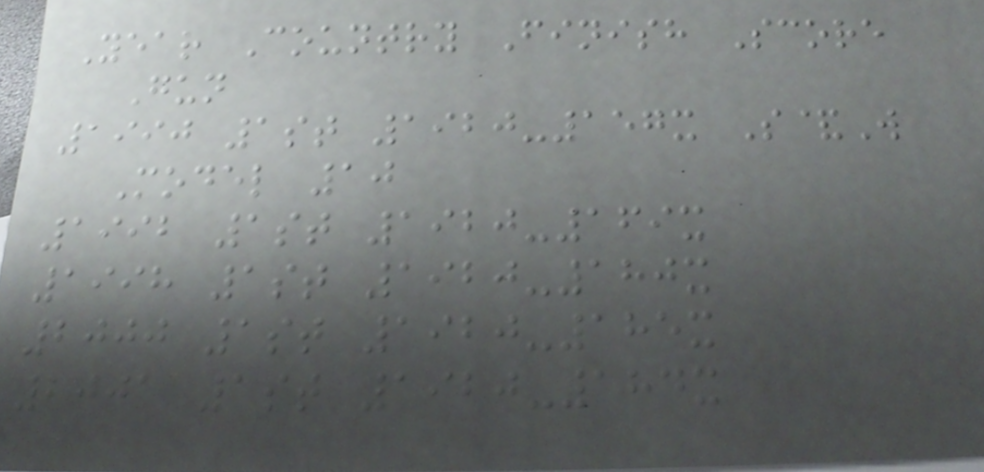Year Country Finish Score
Gun
1990 1st 1920-157x S&W
Model 10
1992 1st 1920-169x
1998 1st 1920-180x
2000 1st 1920-185x
2001 1st 1920-184x
